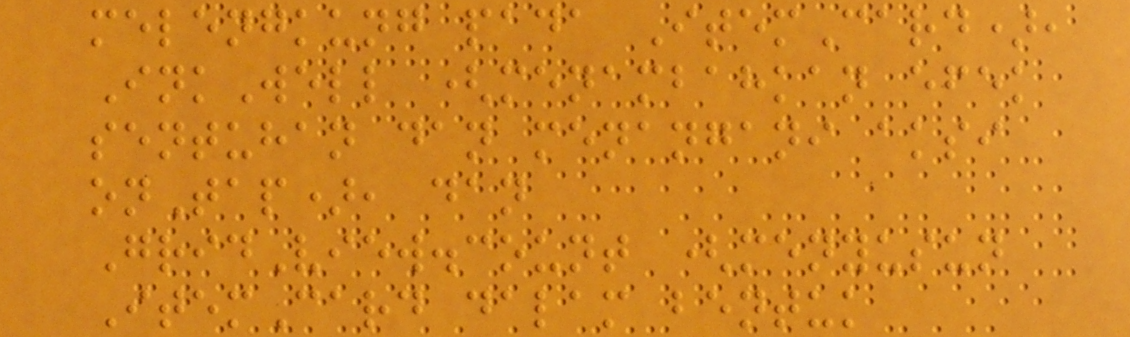melengkung pada ItemCard),
InkWell (menambahkan efek
sentuhan dan menangani aksi
onTap), dan
GridView.count (menyusun
ItemCard dalam bentuk
